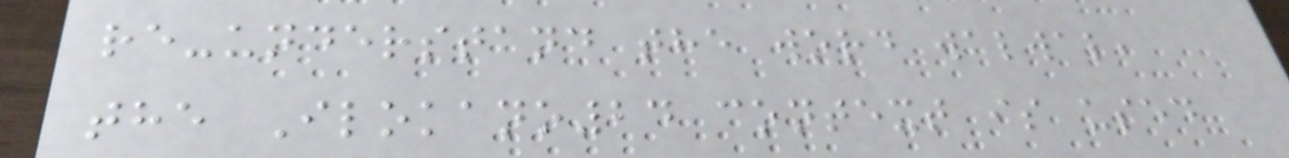re-understand the word walwal,
the Ilokano24 context is used
